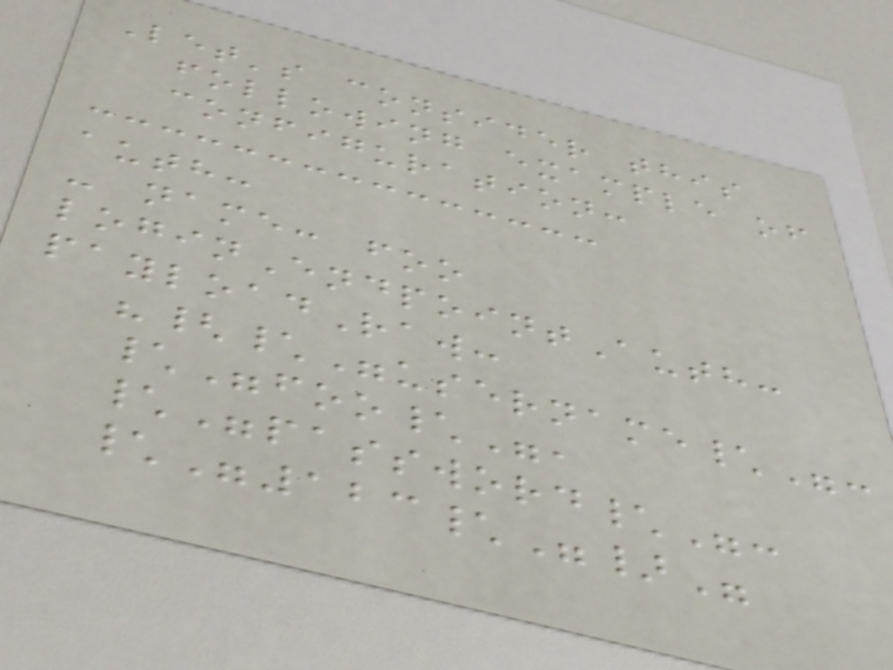Let's consider this
following example of
configuration:
auth:
- name: foo
loginEndpointAuth:
payloadRaw:
"{\"username\":
\"foo\",
\"password\":
\"123\"}"
